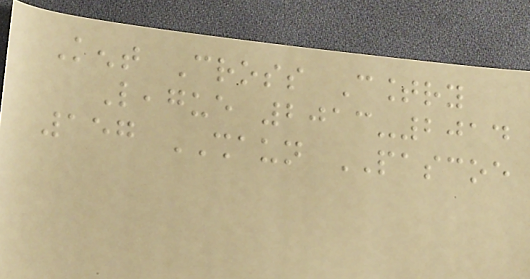Kent Cross Country
League 2013-2014
157 SHAUN PASCOE
